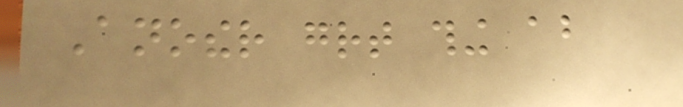Another great thing about
